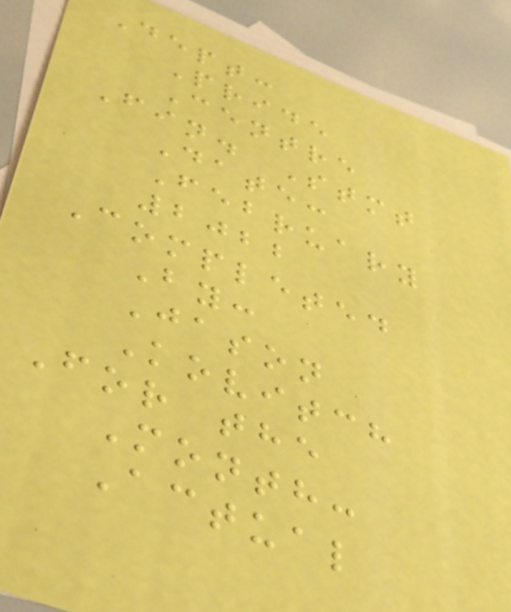Dept:
Pride
Centre
Fin. Stmt
Date:
February
2022
Completed
By:
Jason
Kovitch
For the
Month:
Actual
